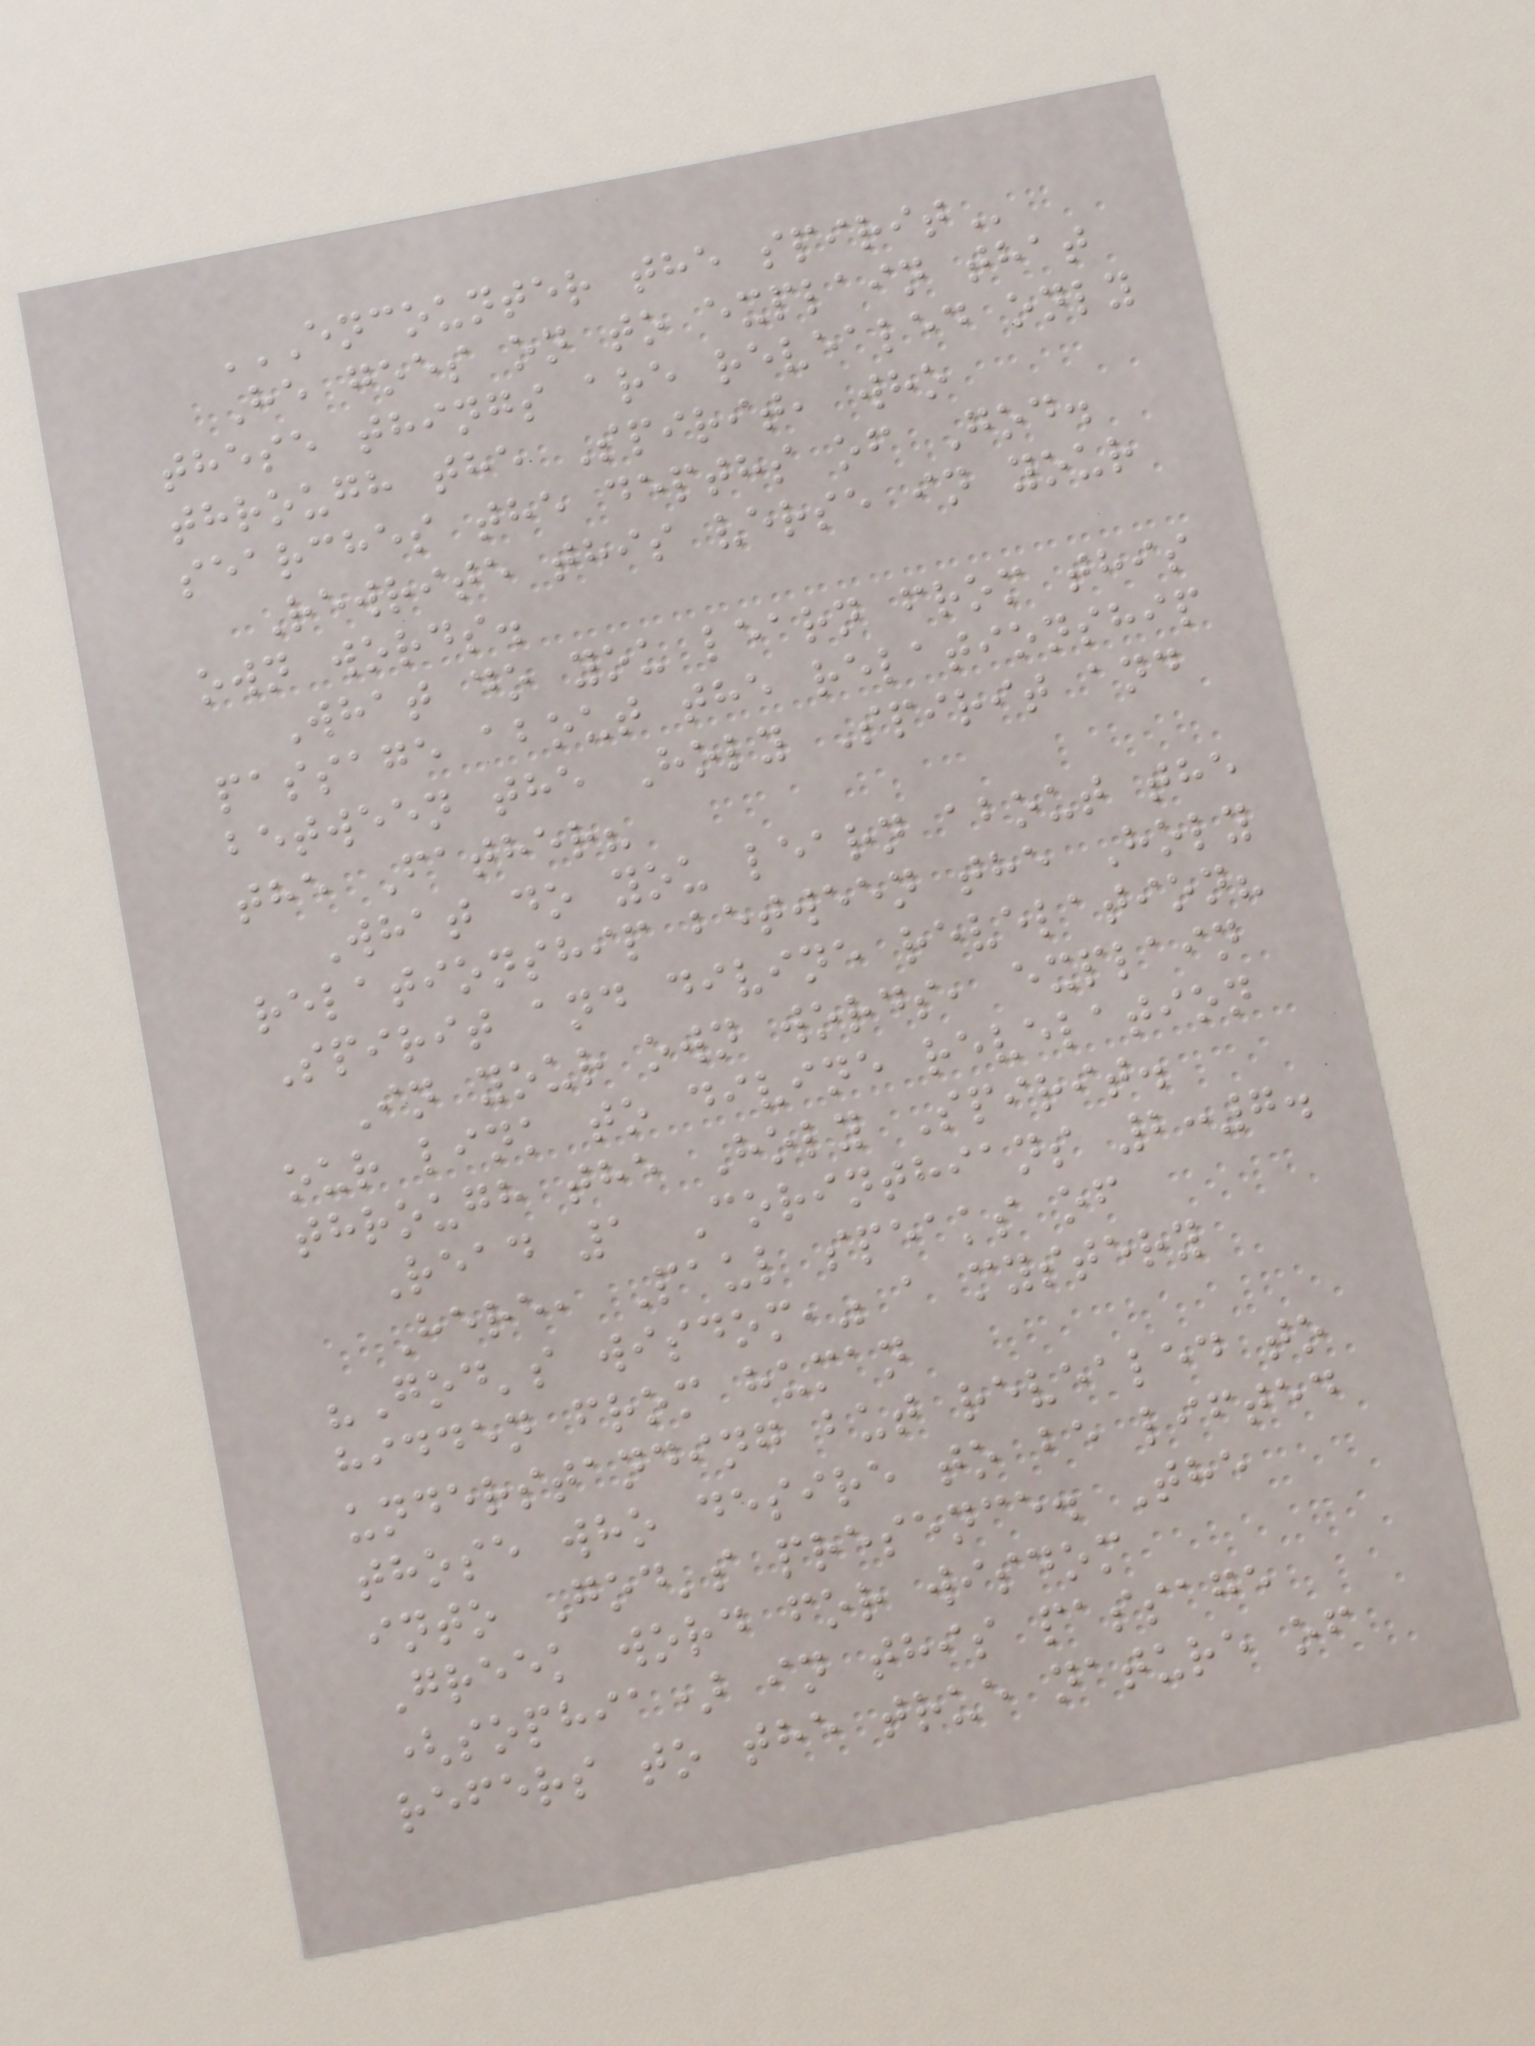ENCOUNTER THE SPIRIT
He goes on to explain that
these things are revealed only
through the Spirit, who
searches the depths of God.
Rewrite this verse in your
own words.
What do you learn from this
passage about the relationship
between the Holy Spirit and
the Father?
What do you learn about the
relationship between the Holy
Spirit and divine revelation?
In your own words, explain
our link to divine revelation
through the Holy Spirit.
Read 1 Corinthians 2:7.
Here, Paul speaks of
"God's wisdom," a mystery
hidden from human
understanding but revealed to
those who desire to be lifted
into God's presence. The
Greek word for wisdom
(sophia) in this passage
refers to the true nature of
